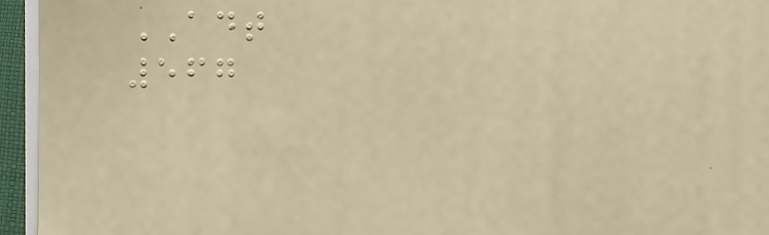ADT
567
